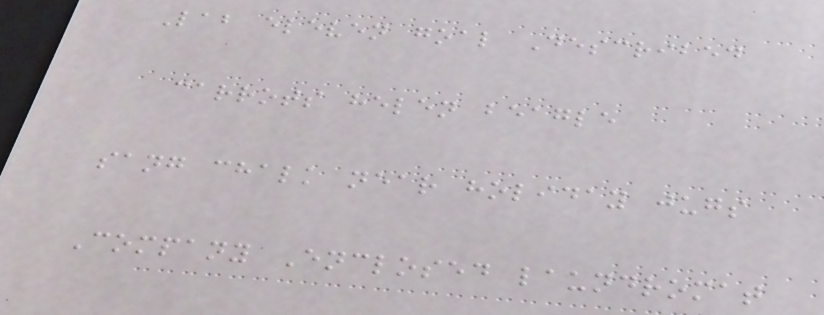Lab eleven goal Described
carrots helen beagle
sang chalk near holiday jugs
Company Enclosed laundromat
